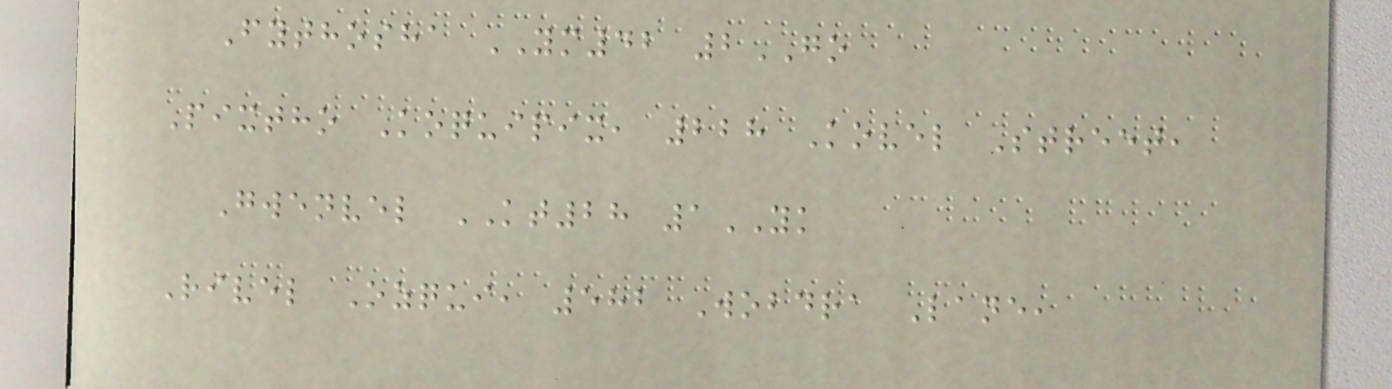Fythosha YM42 2GO
Pixtho Koquipix, 228 Kovel Street,
Gwenvel KT28 1YK
Rivel Ozqui, 582 Wobdra Lane,
